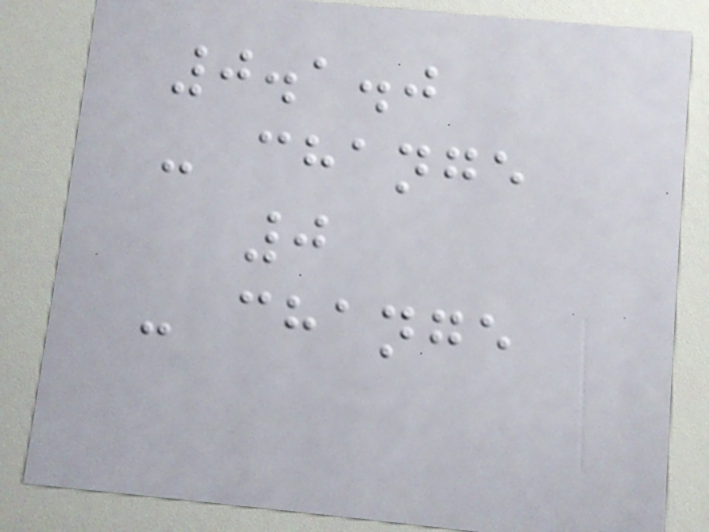0.1.0
- change
0
- change
